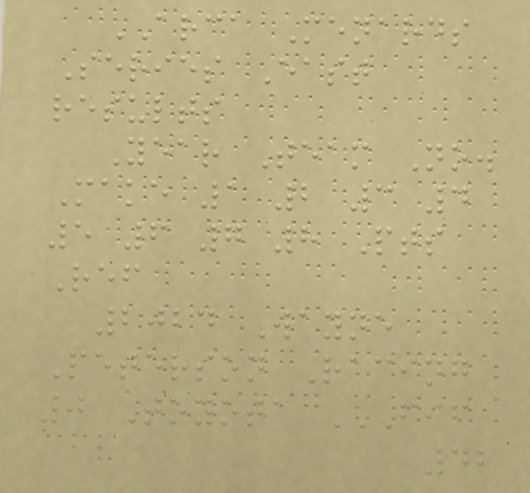ARCA Menards
Series East
results
Year Team No.
Make 1 2 3 4
5 6 7 8 Pts
Ref
2024 Wayne
Peterson Racing
0 Toyota FIF
42
